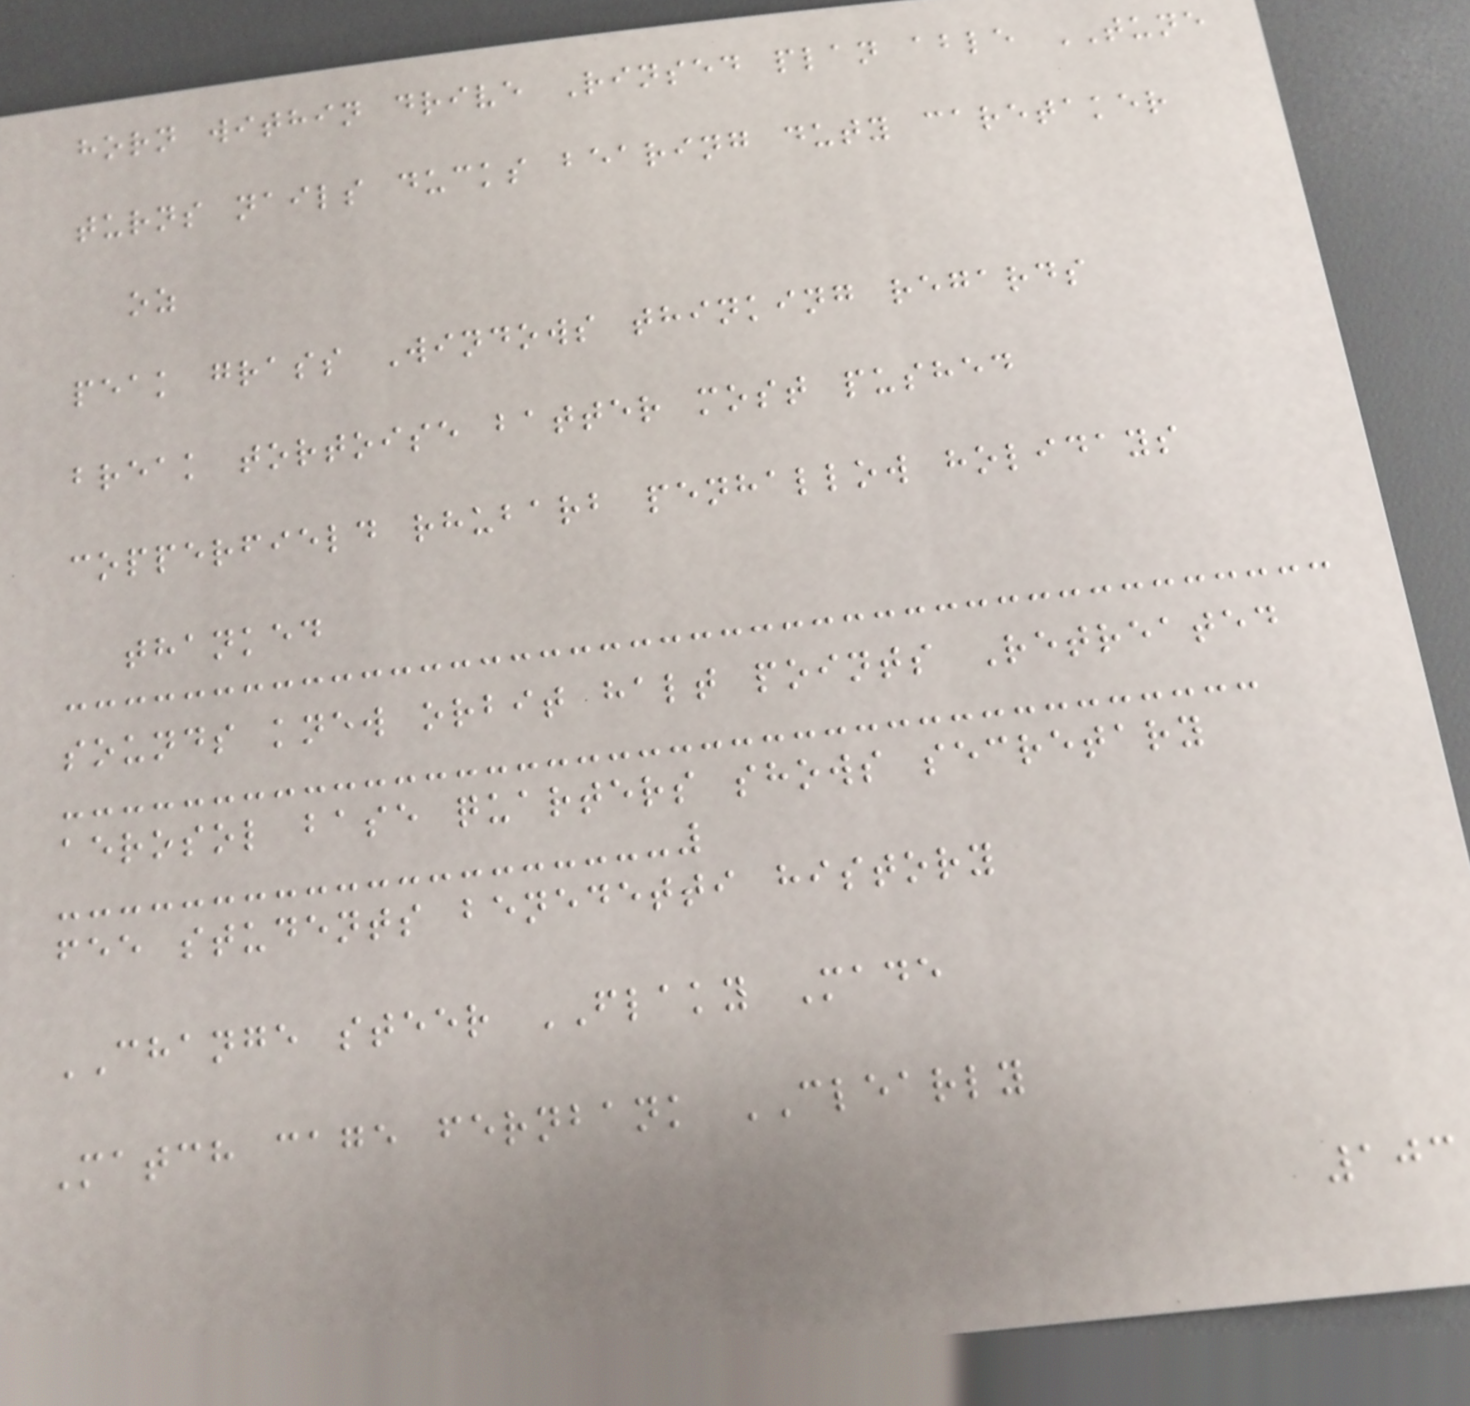horn within drive Rinsed plan able TUNE
turns nails ducks bearing duty caretaker
oz
peak grass Windows thinking regards
break tortoise batter most pushed
copperfield rhubarb penhallow holidays
thanked
sounds knew orbit halt points Retreated
aerosol base quarters shows secretary
fee students benedetti history
CHANGE steer FLAKY Made
Match cage fernbank CLEARLY
103
